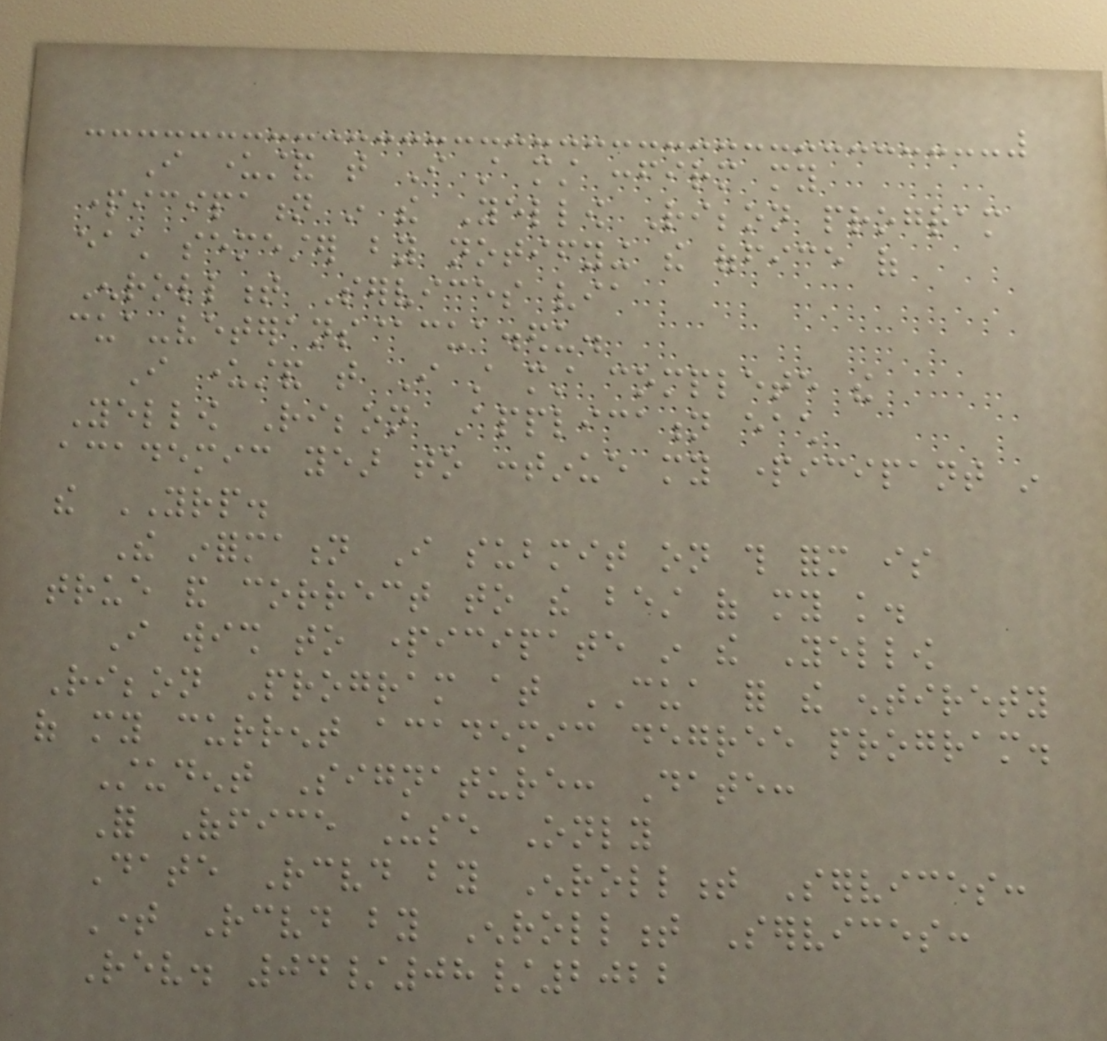I understand that I still must confirm my
participation in the Yellow Ribbon program
each semester by notifying the office of
Enrollment Services via
cua-veterans@cua.edu.
I understand that I still must complete the
Yellow Ribbon Application each
academic year to continue my participant in
the YRP.
The information I submit on this form is
true and correct to the best of my knowledge.
I wish to participate in the Yellow
Ribbon Program at CUA for the entirety
of my current academic degree program.
Student Signature: Date:
For Office Use Only
Date Received by Enrollment Services:
Time Received by Enrollment Services:
Rev. 04/08/2022
